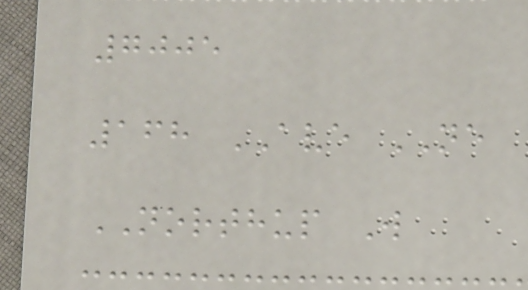7005
168 AVE NE
NORTHUP W
